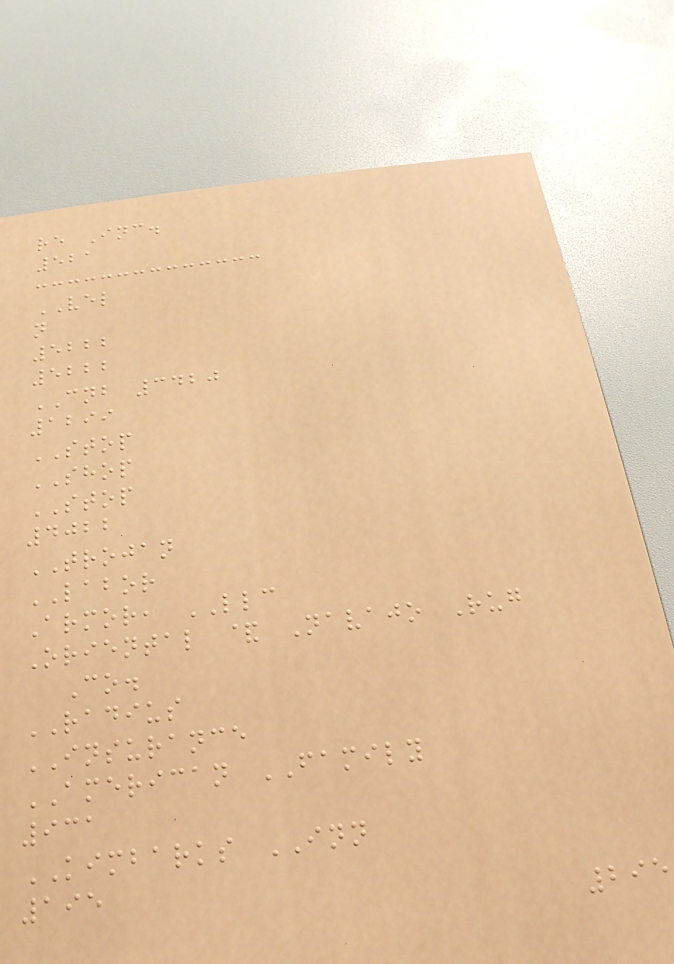re Inc.
521
VEL
n
5222
5222
CNB 3420
1299
STOP
SHOP
STOP
4022
TROJAN
LABOR
Armor, LLC
Oriental & Navajo Rug
Co.
RADIUS
INSURANCE
AMERICAN FAMILY
931
KIMBARKS INN
195
295
